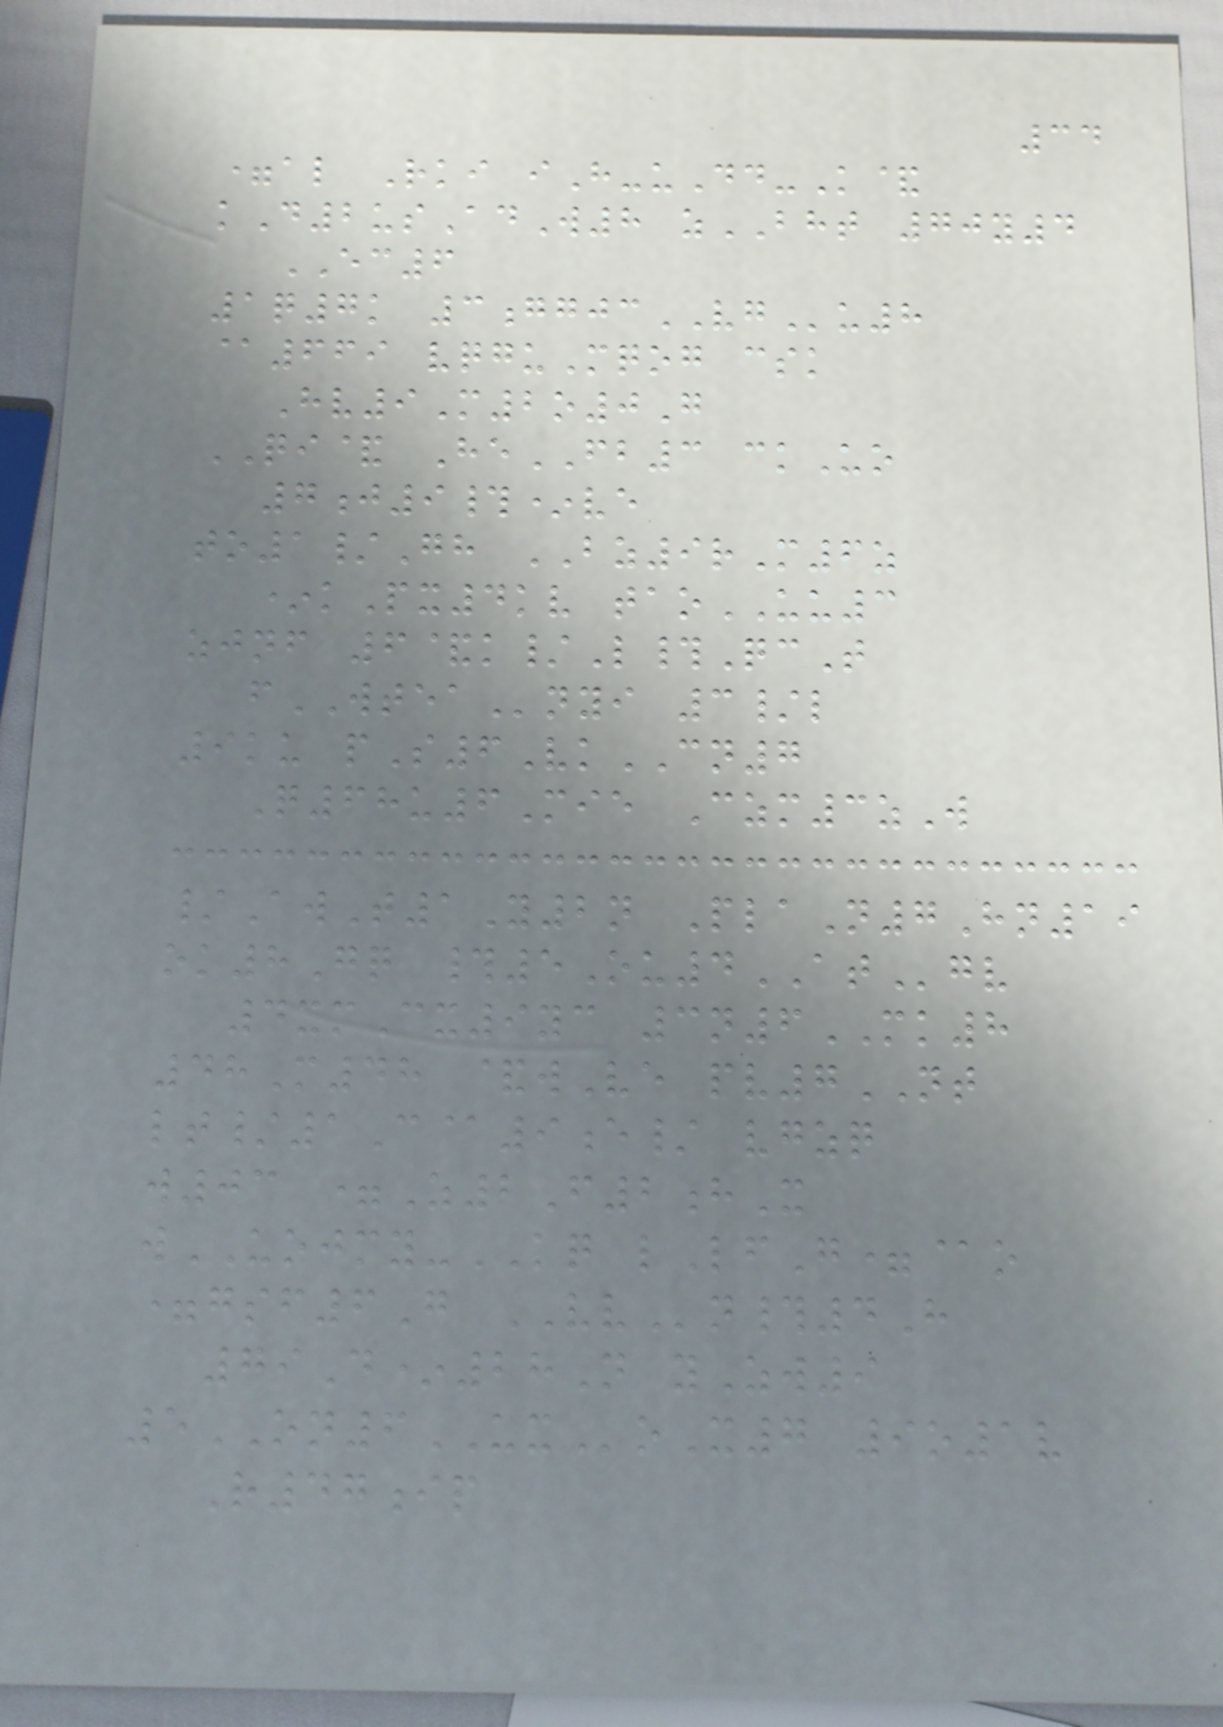34
=al Rki iH-uDd-K&
kD2usAdW8 zBHT 70y4
EC6
1q7k 3ggjcVGu8
@669 vqguMqog csk
Hv9M2o0G
QI& HeFB3 ckUo
7j9#*ve
to1/Gh BZ9rM6z
*kPx4kv taoUU3
zjnf 6&k/L#QcT
fWTEAnyi 3/l
9ku pS6VkCN7
Q68u6Mie Czm3zW
/AwT1Y2n PlaN7Hn19
ok8Gq #5Ou4ATgv
4xmCx9yc 3n6MK8
48M48 &wVe pv7NT
lt/1C@9e/ vgzq
w03 =Z2F2hX
wUOJMY-KQ lLfG=@o
=gsf6G VVn#4H
79D*28N yZw9
5ON6UXoX7 9o1v
R47ip
